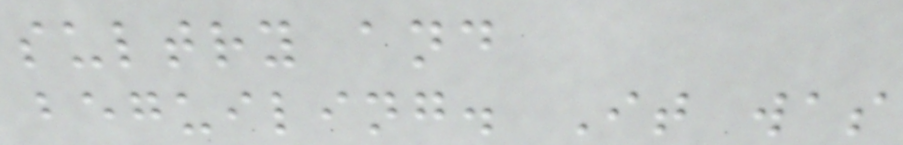sultry and
beguiling. It was
